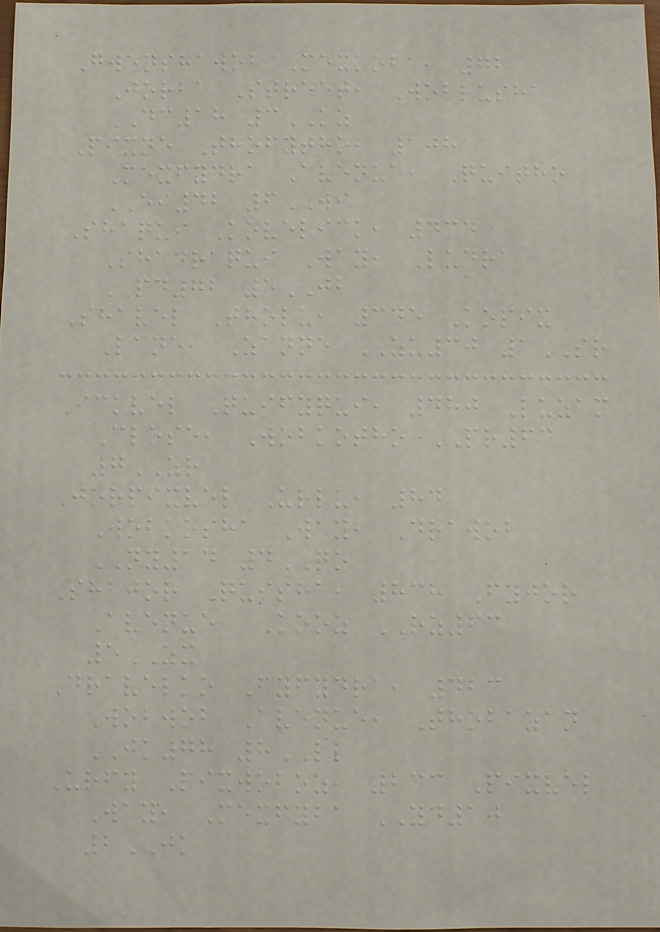Gwenshawob Mexkoba, 72
Jorba Street, Woblusha
DC18 3KZ
Pixne Thofytho, 108
Mexfydra Avenue, Quitho
EI42 6WI
Shaqui Kovelick, 434
Shadraqui Way, Ludra
PD72 5JB
Shavel Tholu, 345 Kopix
Lane, Zanne ZU30 1SR
Ickvel Quifyqui, 480 Luzan
Close, Wobkotho PR63
7ZR
Jorpixvel Urlu, 84
Wobkosha Way, Drawob
NY14 4QO
Shajor Quisha, 838 Fyjor
Avenue, Kooz RZ63
5ZX
Dravelko Fyfydra, 423
Wobwob Avenue, Thobazan
JK78 8LL
Urfy Pixwoboz, 233 Pixvel
Way, Mexfyba YD10
2JK
